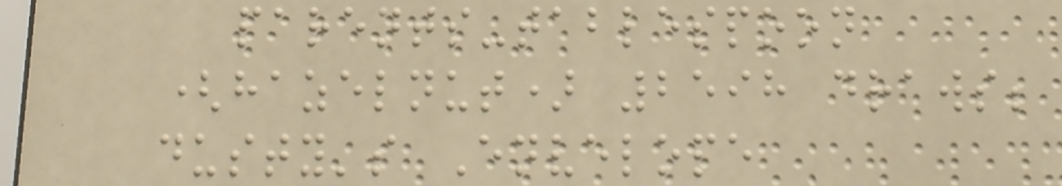parents-tablespoon
(hazelnut) 2598 draws;
dusty's Envelope
